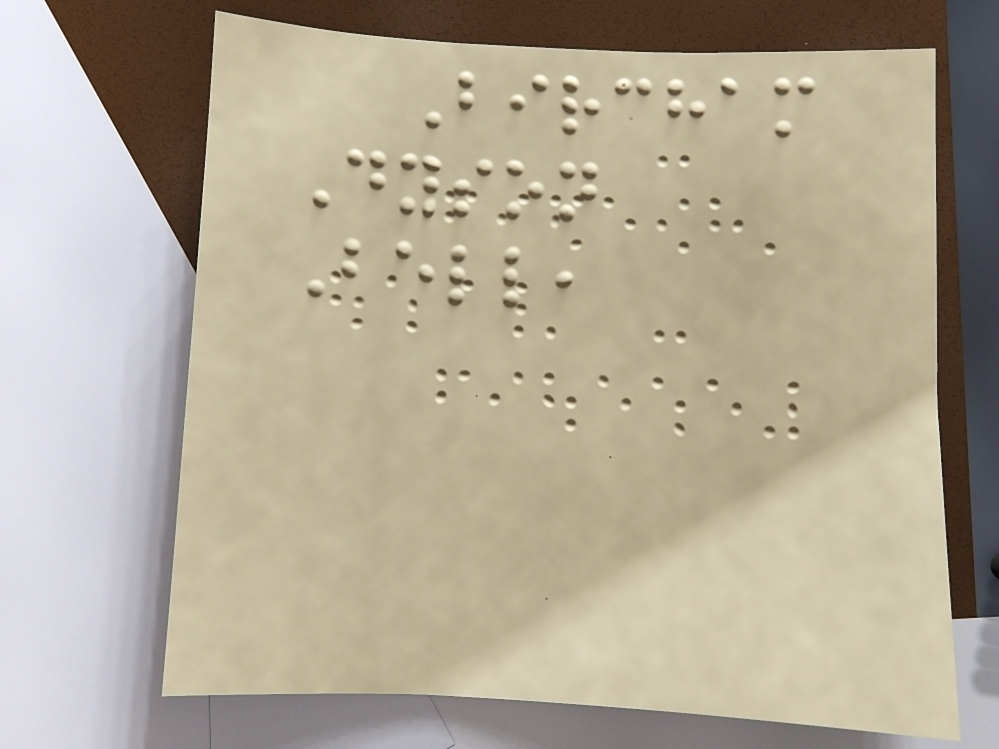Bircham
Dyson
Bell,
